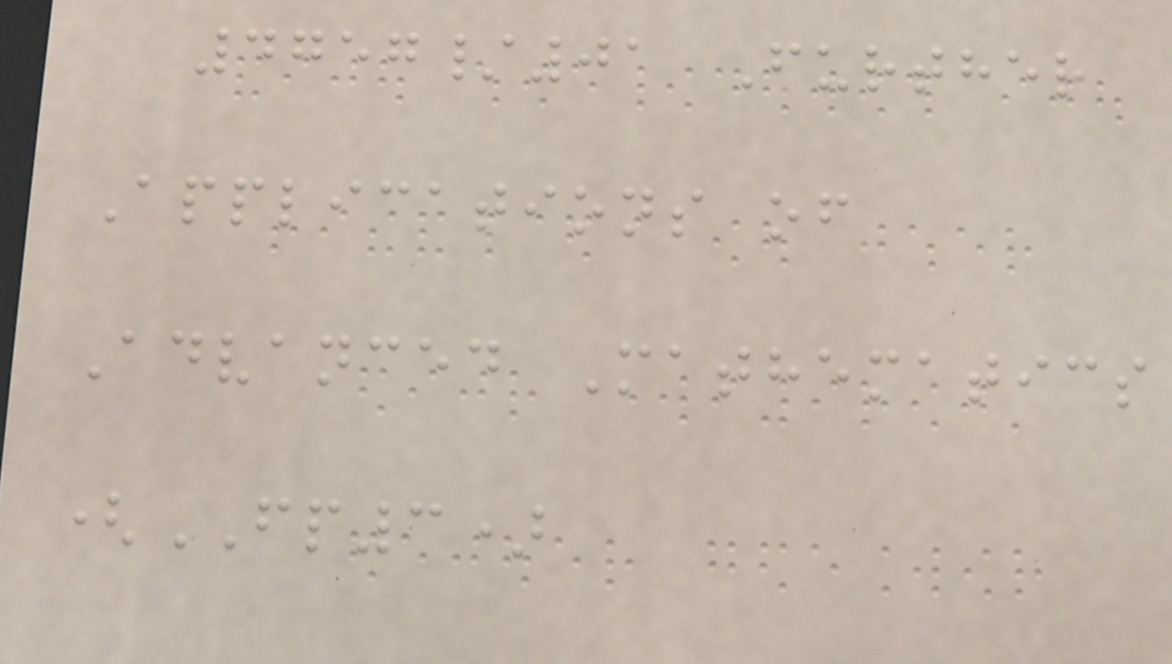4757/01 Further
Applications of
Advanced Mathematics
(FP3)
